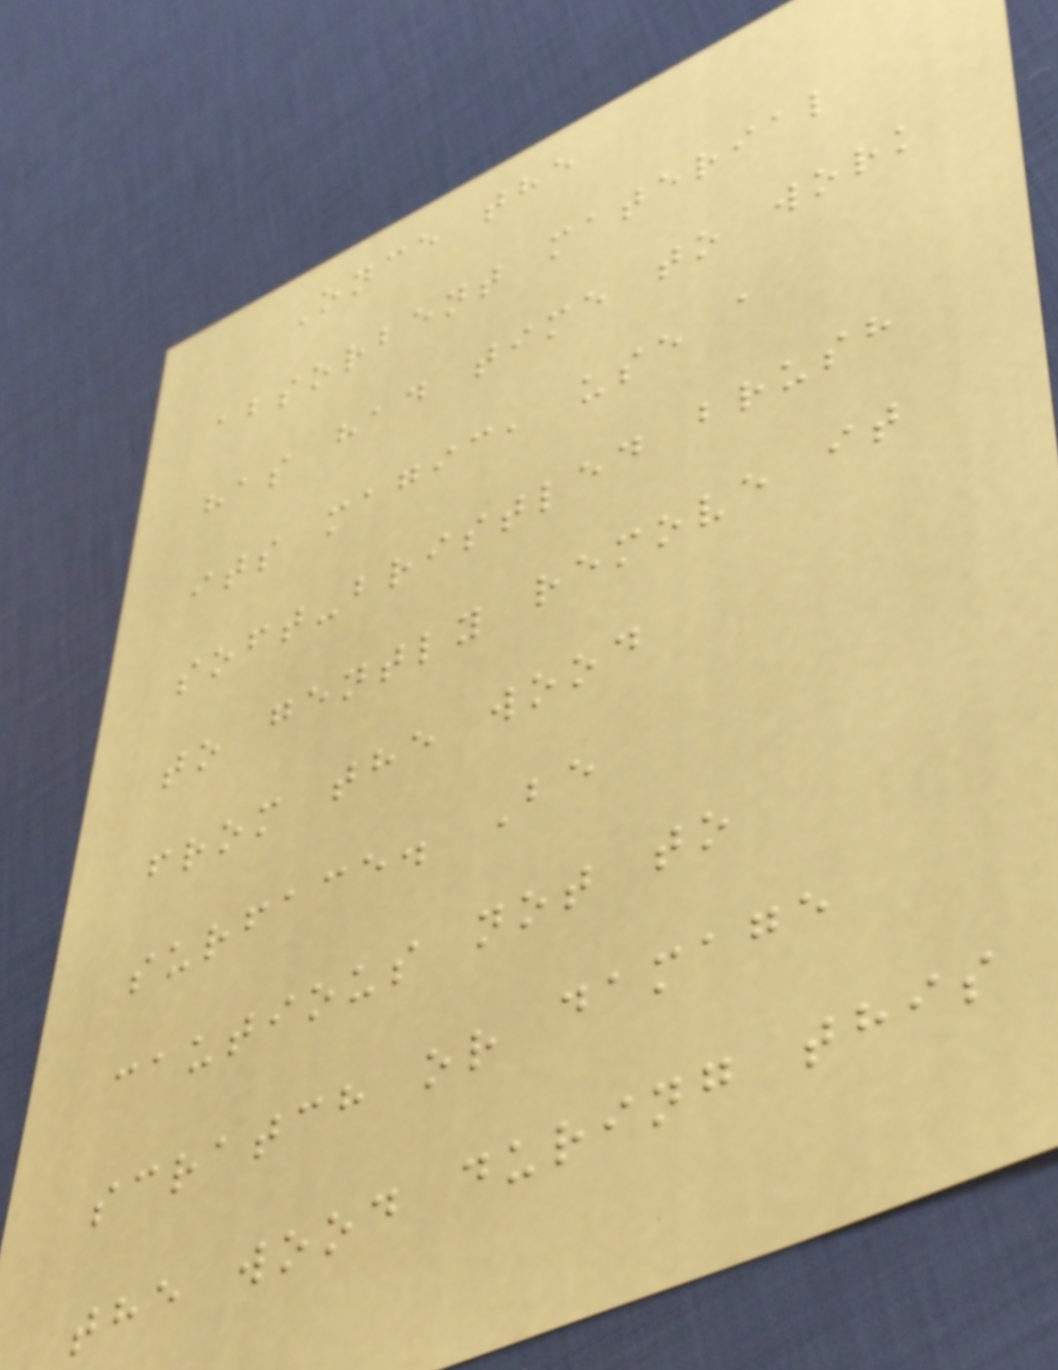Once the
absorbent material
has had time to work
its magic, use a
soft-bristled brush
to gently remove it
from the wood
surface. Be
cautious not to
scratch or damage
the wood during this
